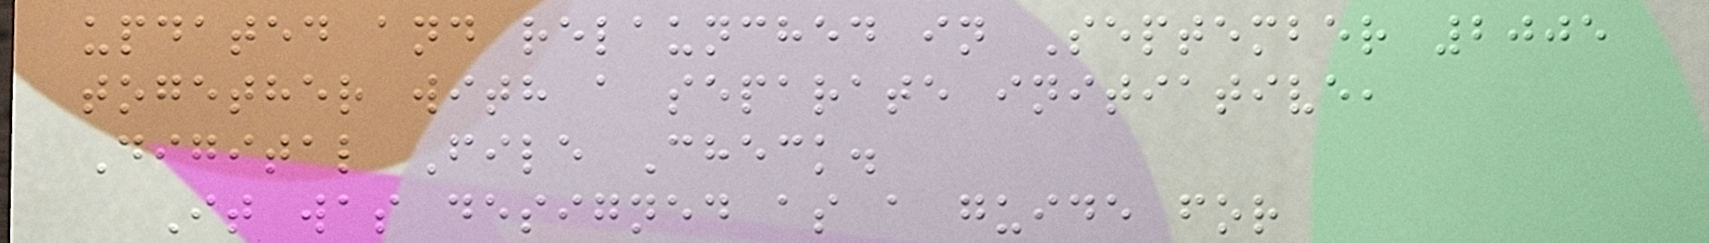updated and relaunched in September 2005
together with a separate initiative,
Digital File Check.
It was designed as a guide for
